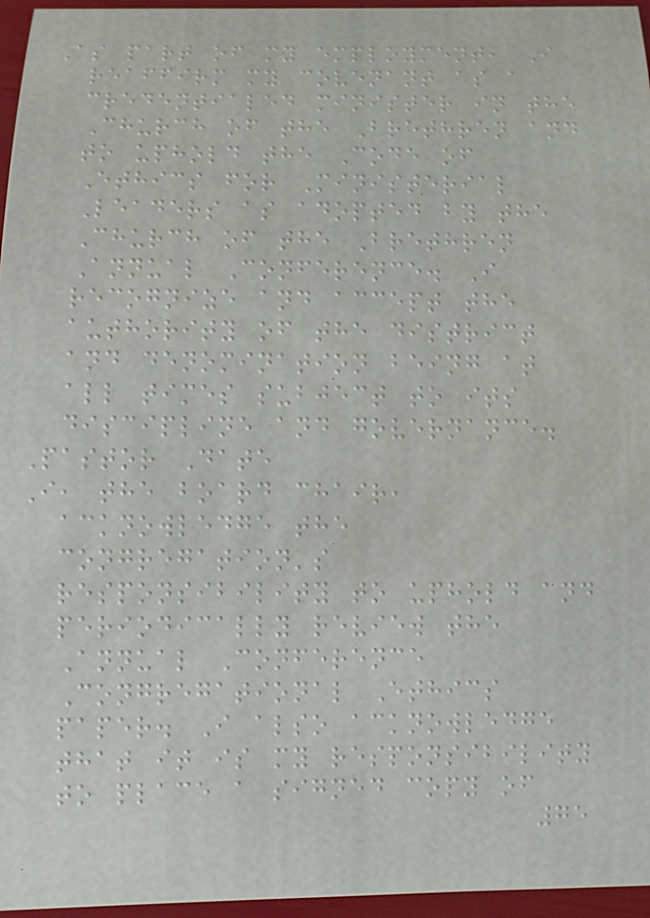As part of my employment, I
reaffirm my covenant as a
credentialed minister in the
Church of the Brethren and
to uphold the Code of
Ethics for Ministerial
Leaders as adopted by the
Church of the Brethren
Annual Conference. I
recognize and accept the
authority of the district
and denomination being at
all times subject to its
discipline and governance.
Pastor Date
I, the board chair,
acknowledge the
congregation's
responsibility to uphold and
periodically review the
Annual Conference
Congregational Ethics
paper. I also acknowledge
that it is my responsibility
to place a signed copy of
75
